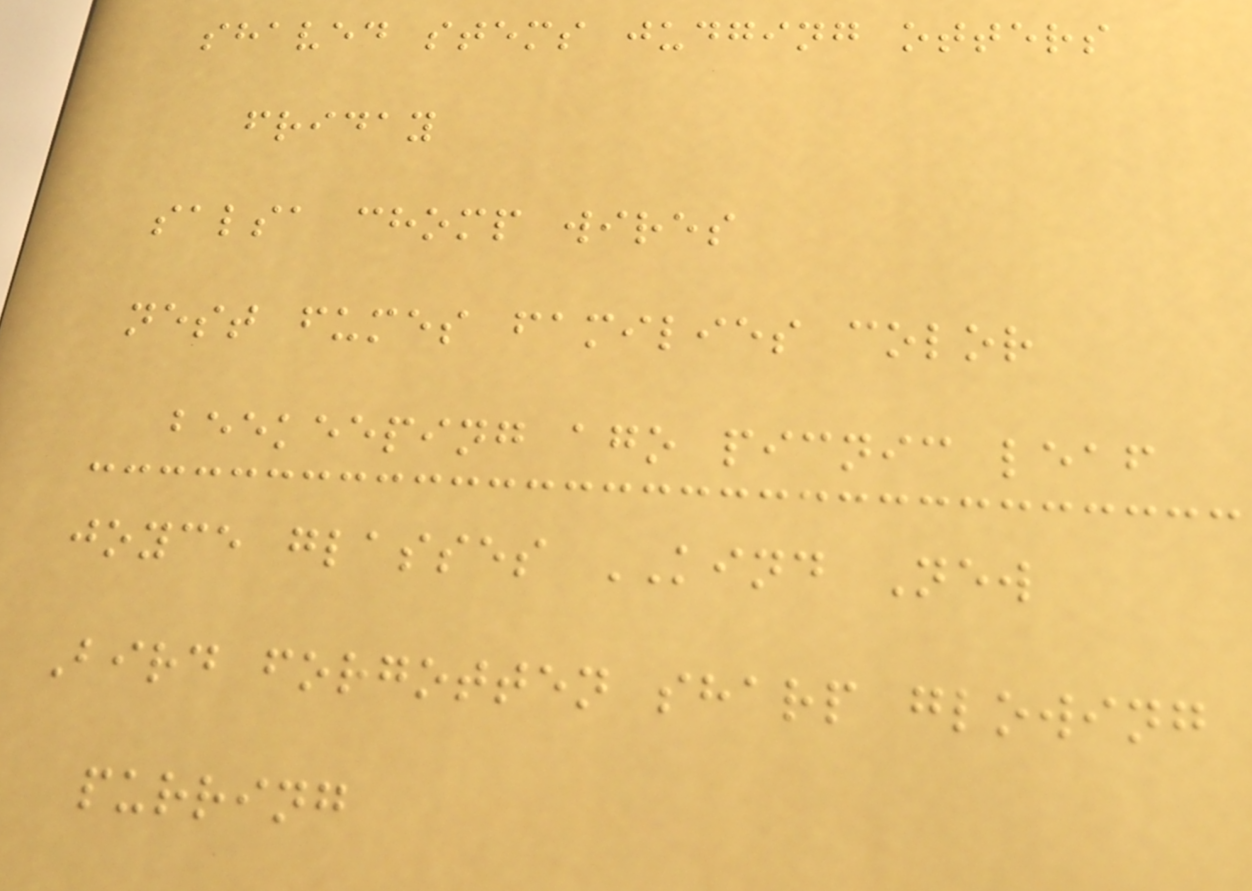shaved stems judging otters
friday
salsa chomp wires
nest fumes families color
beekeeping ago picnic leaf
joyce glasses KIND New
Bird forgotten sharp glowing
purring
